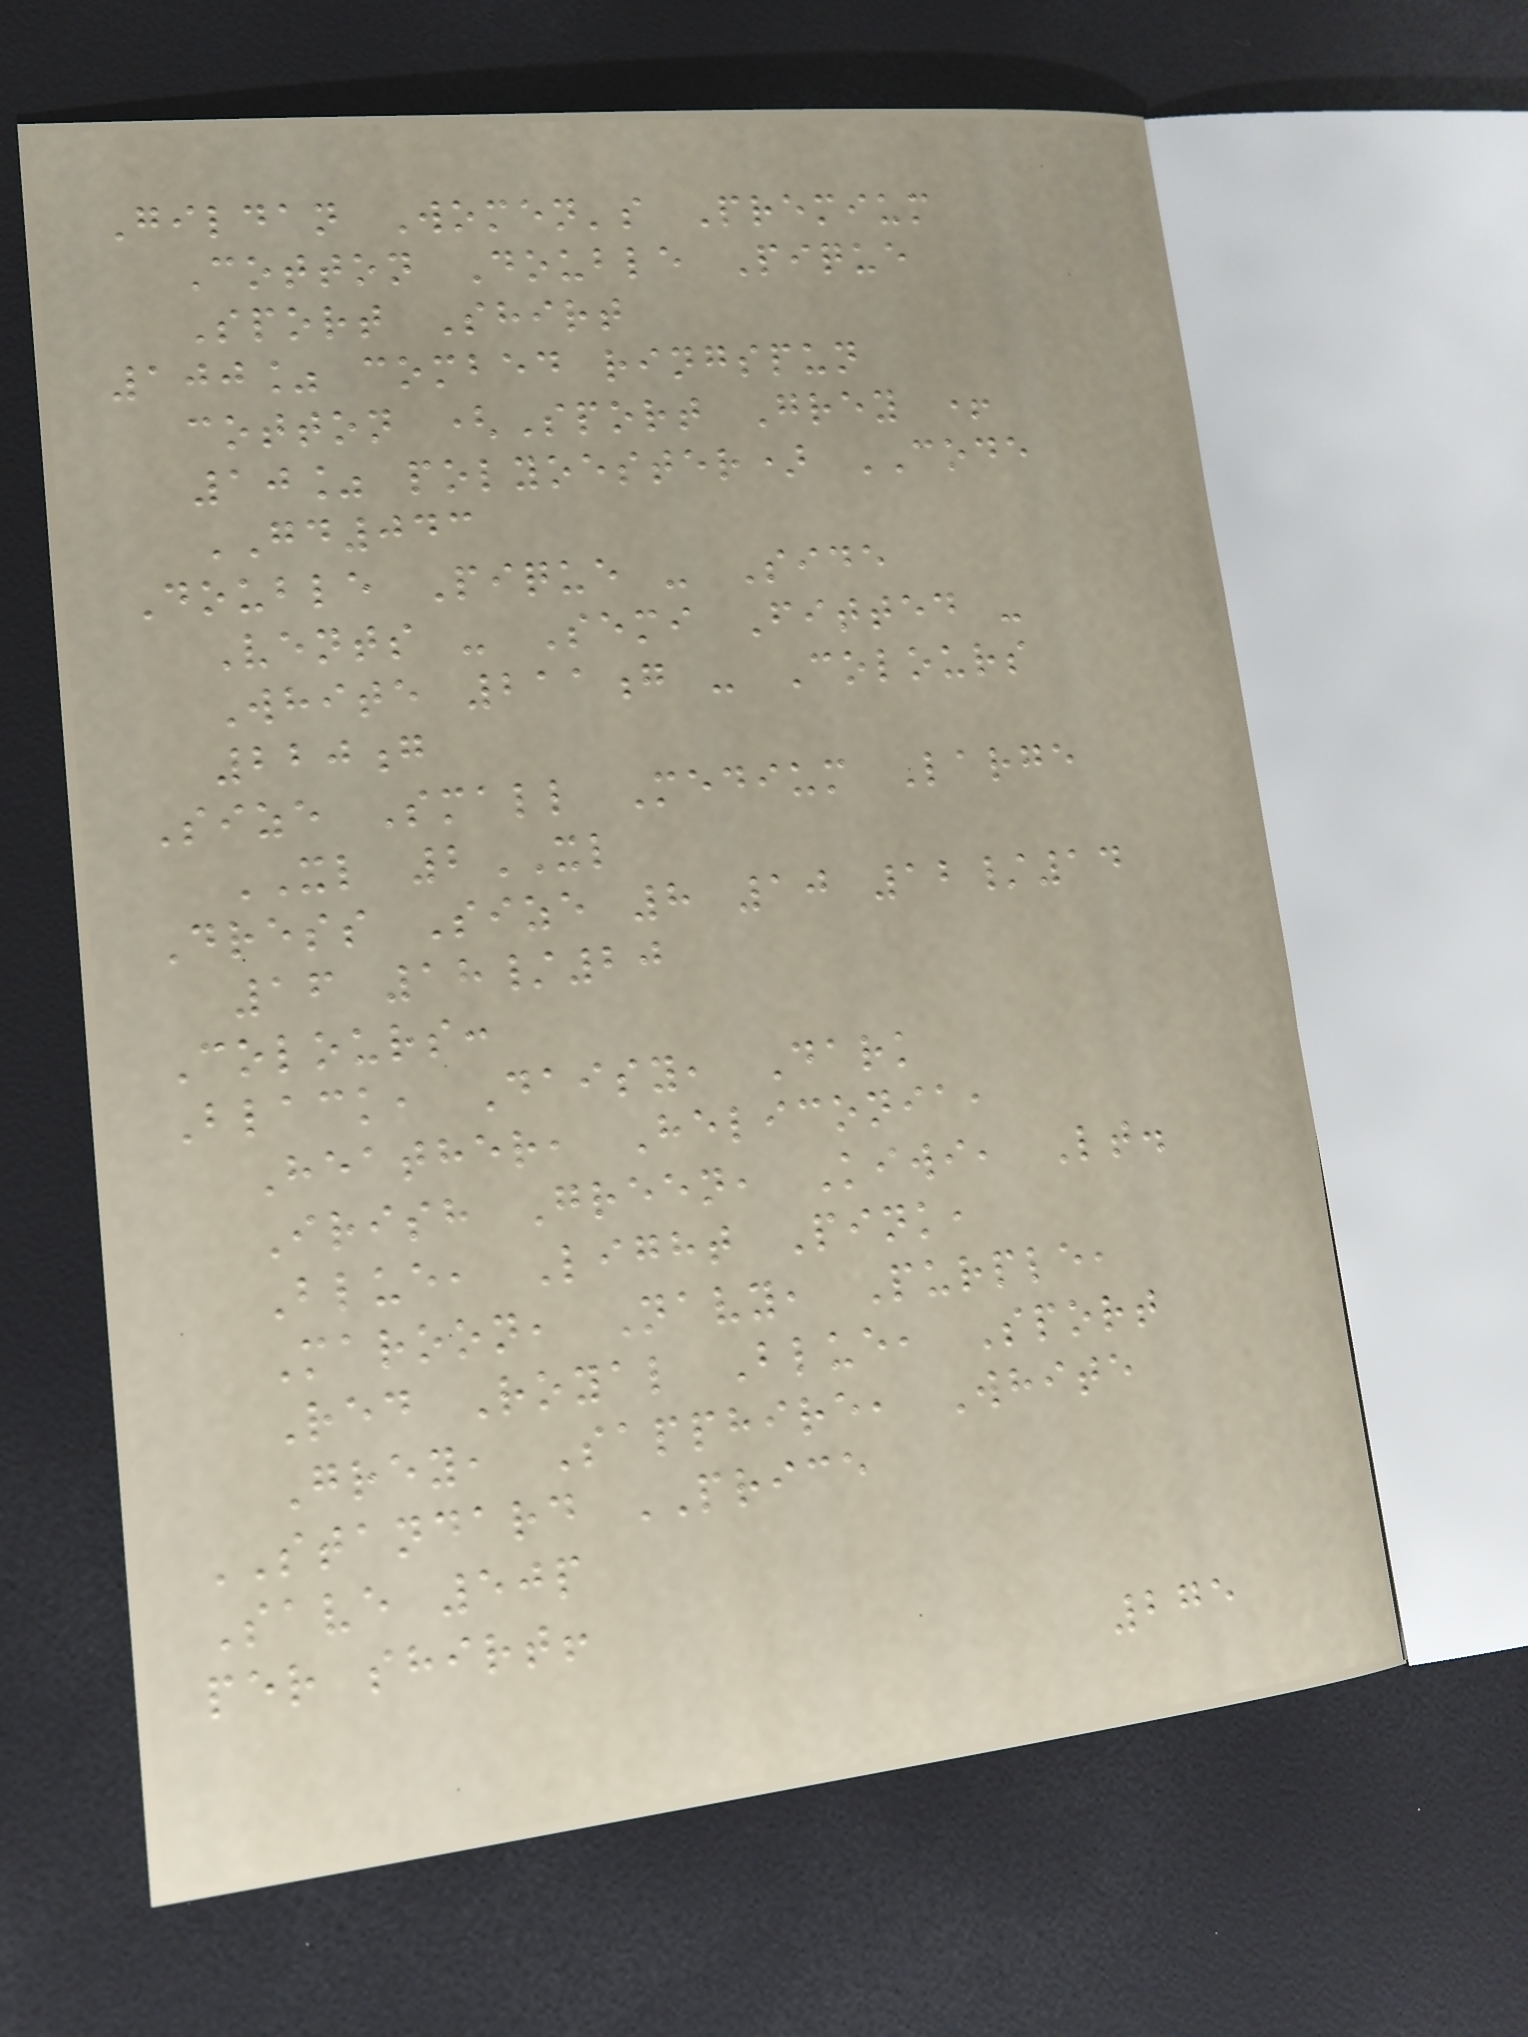Gildan Women's Premium
Cotton Double Pique
Sport Shirt
100% combed ringspun
cotton (Sport Grey +
10% polyoester) CODE
GD043
Double Pique - Side
Vents - Semi Fitted -
White 211g - Colours
220g
Size Small Medium Large
XL 2XL
Dress Size 8 10 12/14
16 18/20
Colours:
Black, Daisy, Dark
Heather, Heliconia,
Irish Green, Kiwi, Lt.
Blue, Light Pink,
Maroon, Navy, Purple,
Red Royal Blue, Sport
Grey, Sapphire, White
STANDARD PRICE
Save 50p
per shirt!
275
